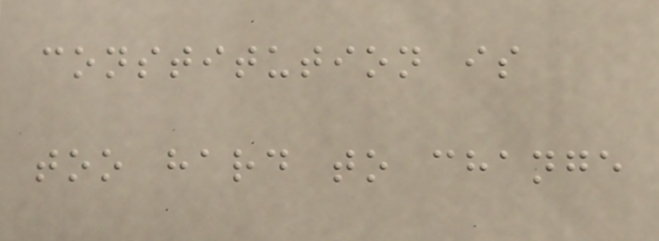constitution is
too hard to change
